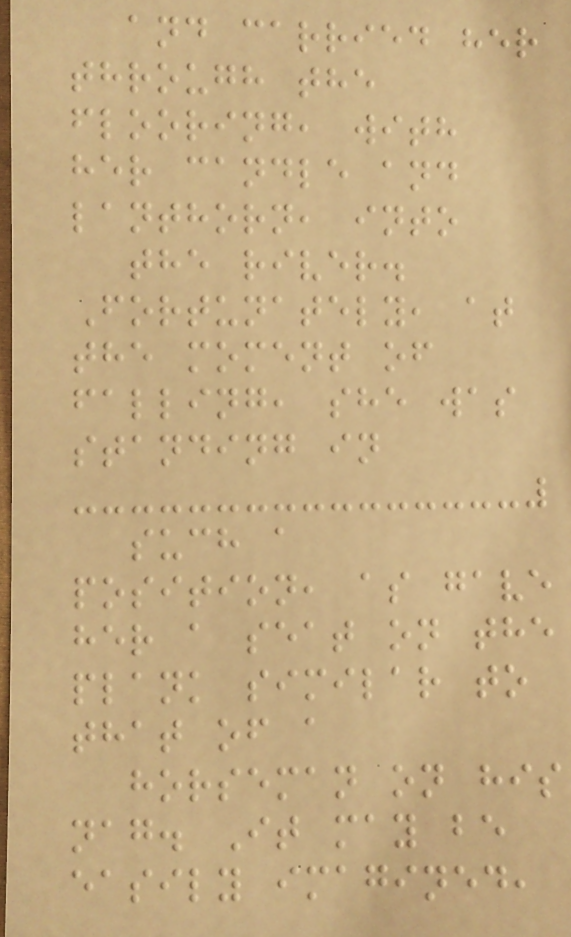and carried her
through the
flooring, with
her candle and
lanthorn, into
the river.
Fortunately, at
the moment of
falling, she was
standing in
such a
position, as gave
her a seat on the
plank similar to
that of a
horseman on his
nag. It may be
easily imagined,
